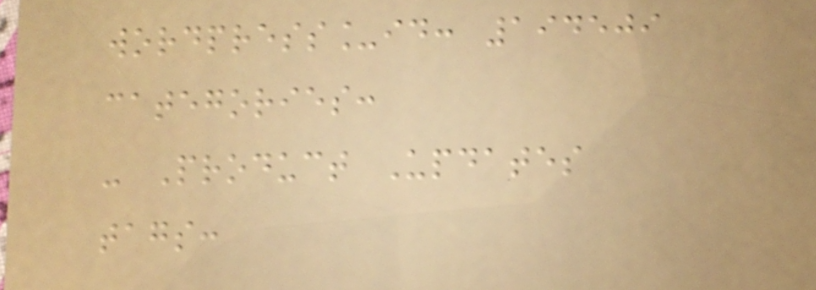wordpress_id: 194509
categories:
- Product Updates
tags:
